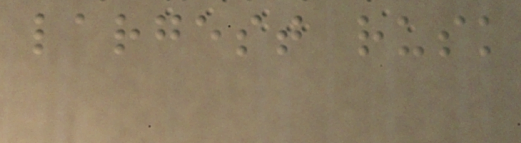largest rusk
